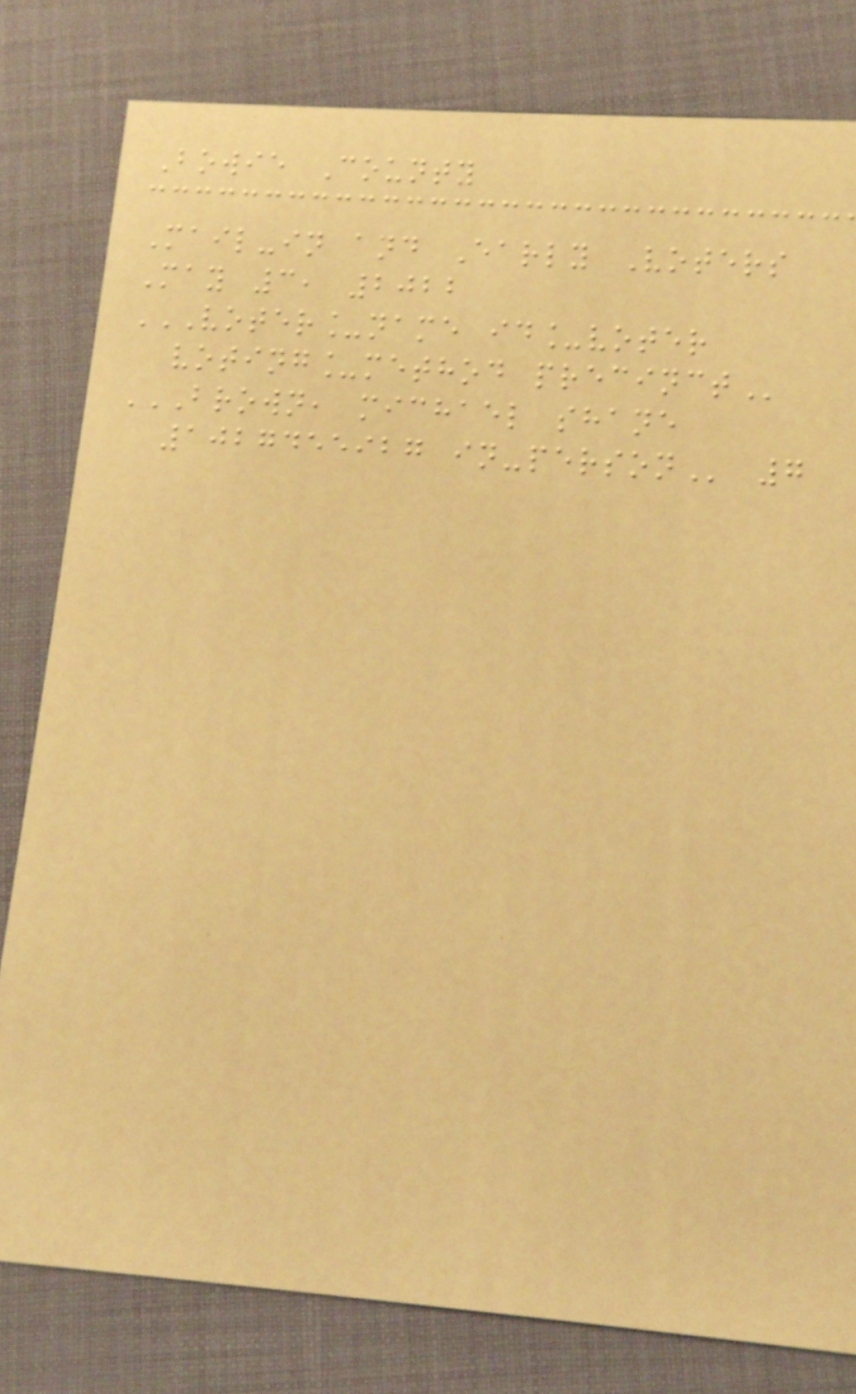Bowie County
Mail-in and Early Voters
May 3, 2022
VOTER_NAME ID_VOTER
VOTING_METHOD PRECINCT
BROWN, MICHAEL SHANE
1027455927 IN-PERSON 7
